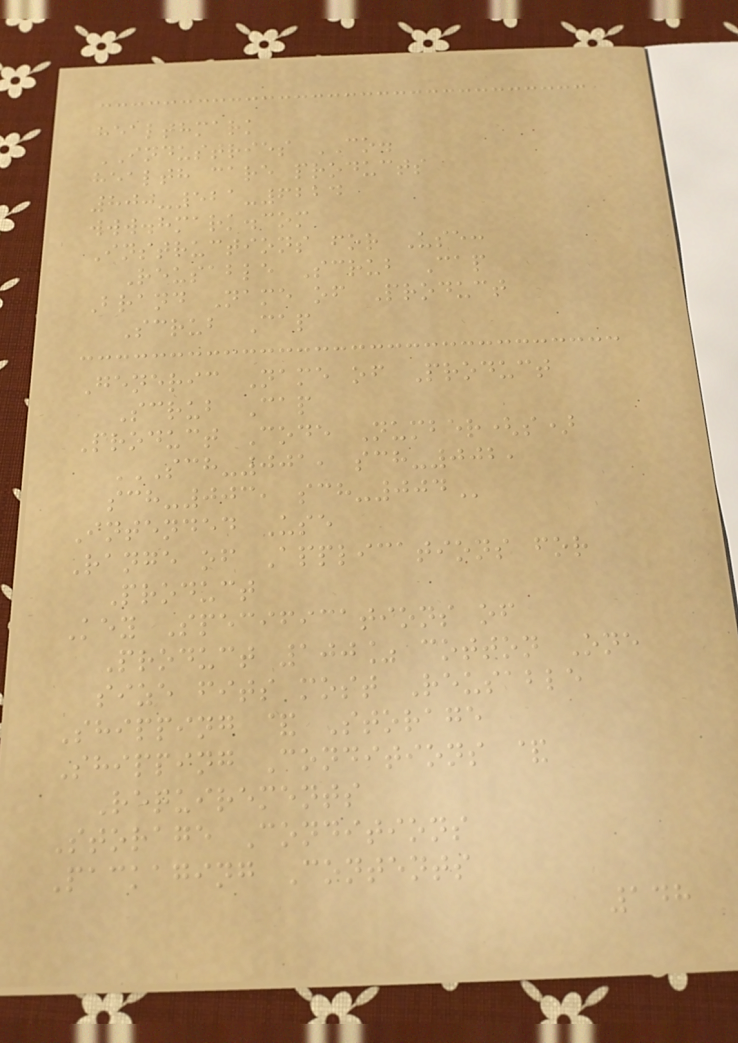healthmark
INDUSTRIES CO.
health care products
800-521-6224
www.hmark.com
Instructions for Use:
Reusable Scrub Cap
Brand Name of Product
Scrub Cap
Generic Name of Product
Scrub Cap
Product Code Number(s)
SCH-001, SCH-002,
SCH-003, SCH-004
Intended Use
Range of Applications for
Product
Key Specifications of
Product 100% cotton One
size fits most Reusable
Shipping & Storage
Shipping Conditions &
Requirements
Storage Conditions
Packaging Contents
148
